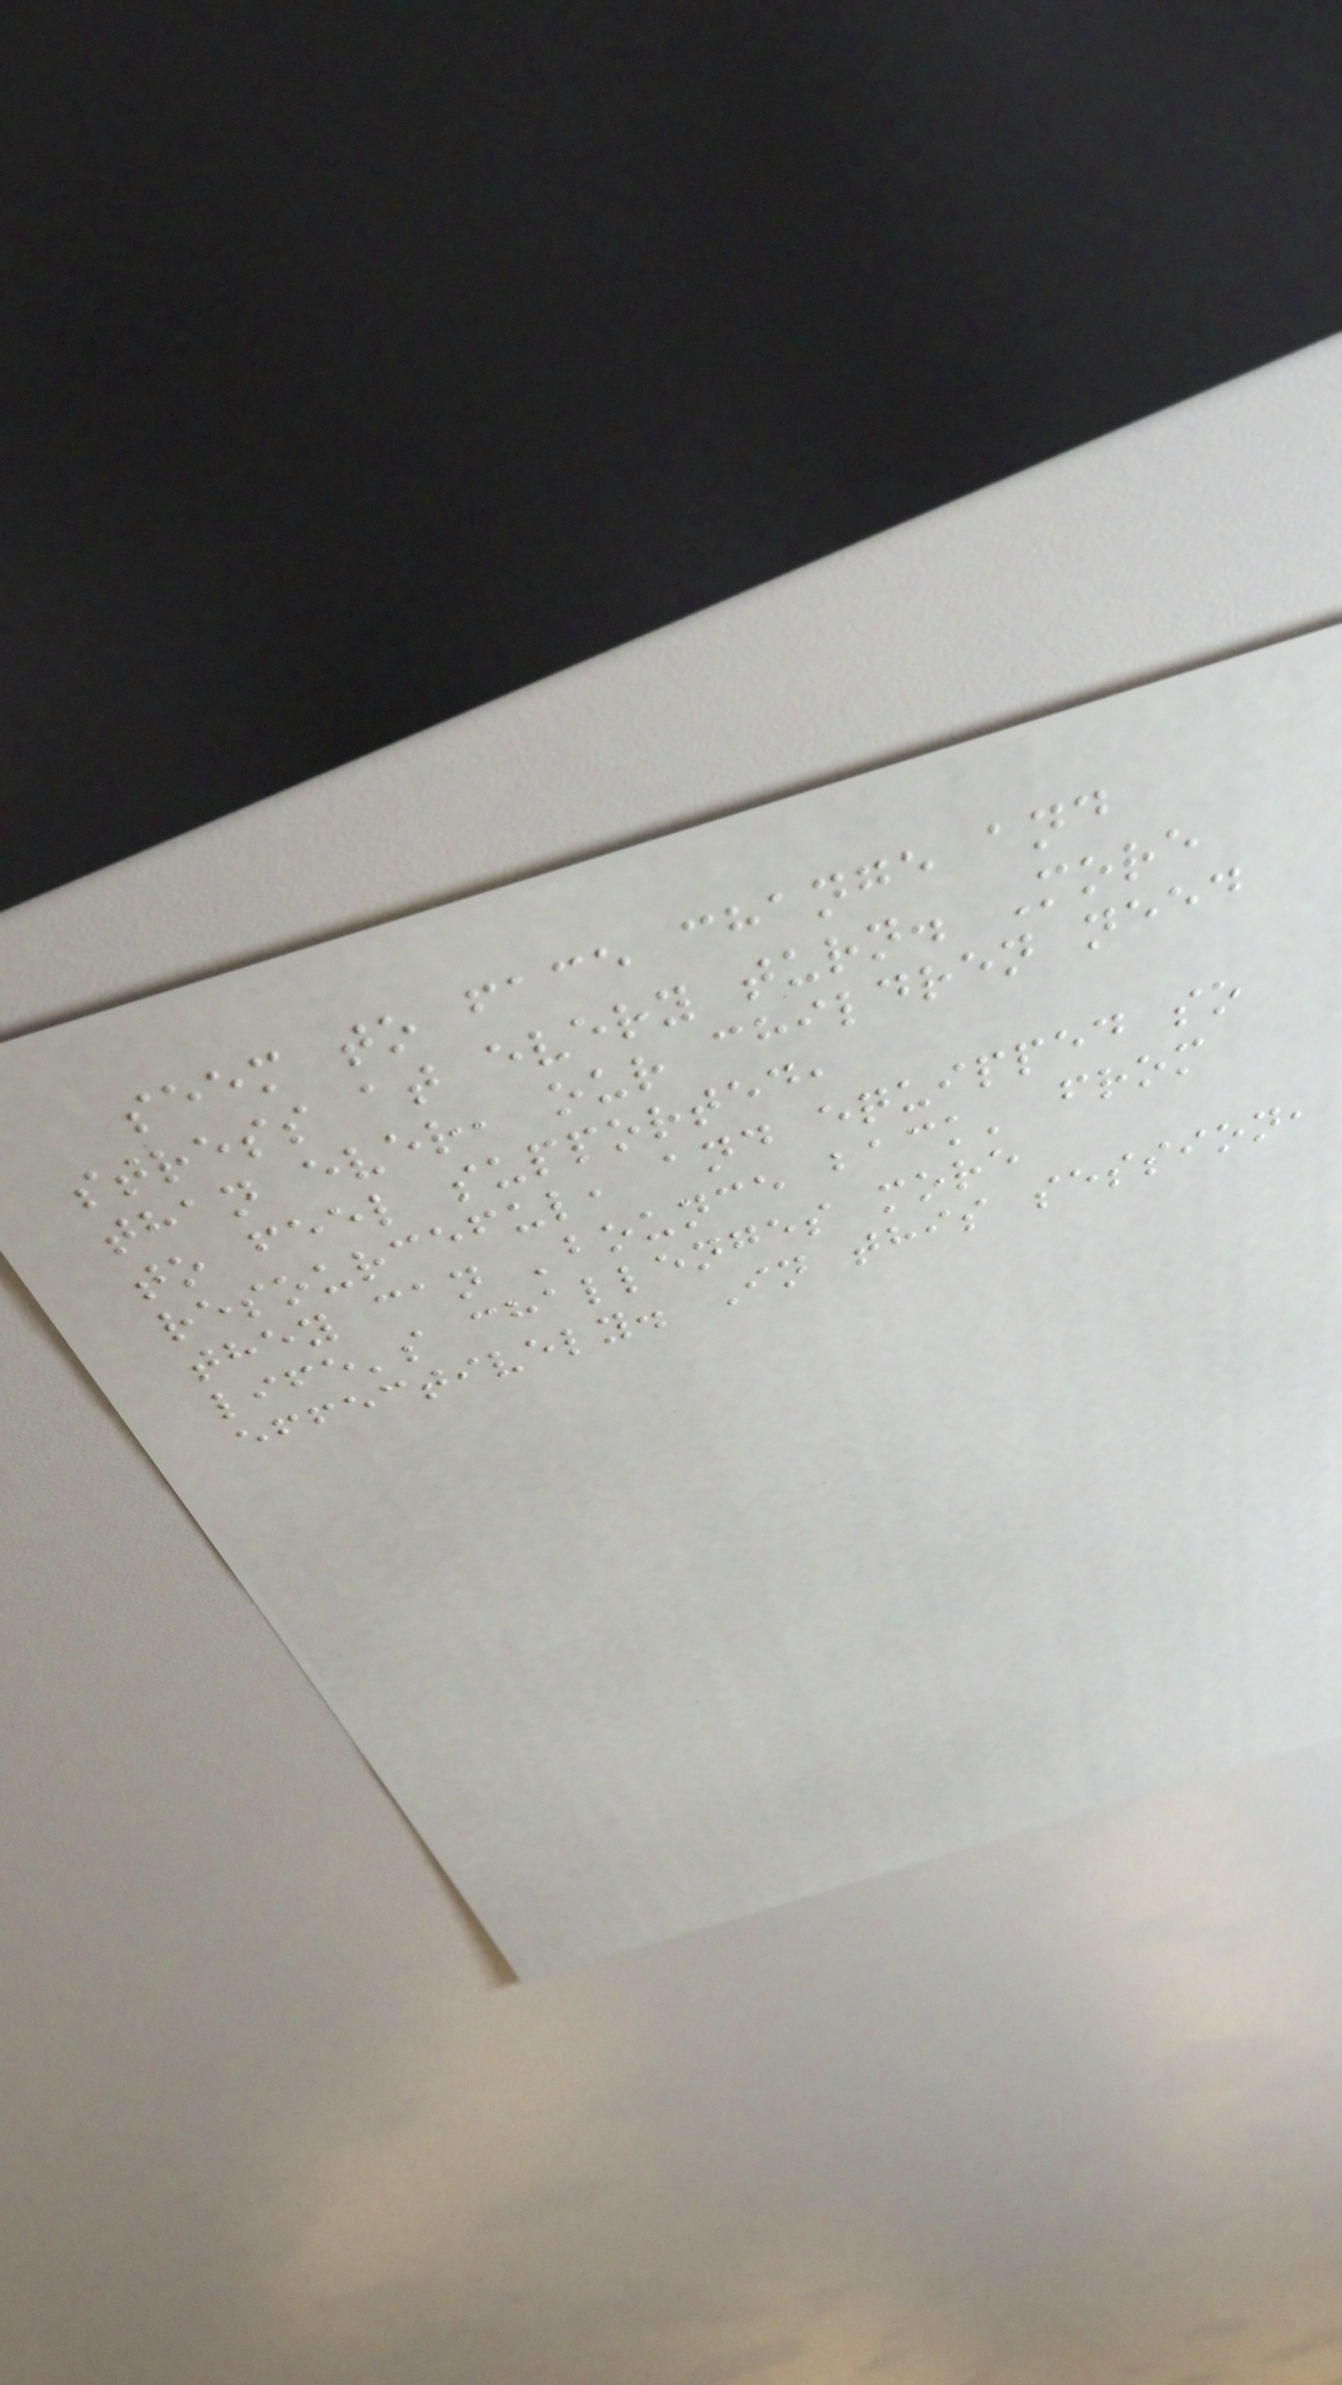seem to face change and
stress at every turn. More
than ever, our children need
to feel supported,
resourceful, and equipped so
they can 'bounce back' from
life's challenges more
effectively. In this session,
